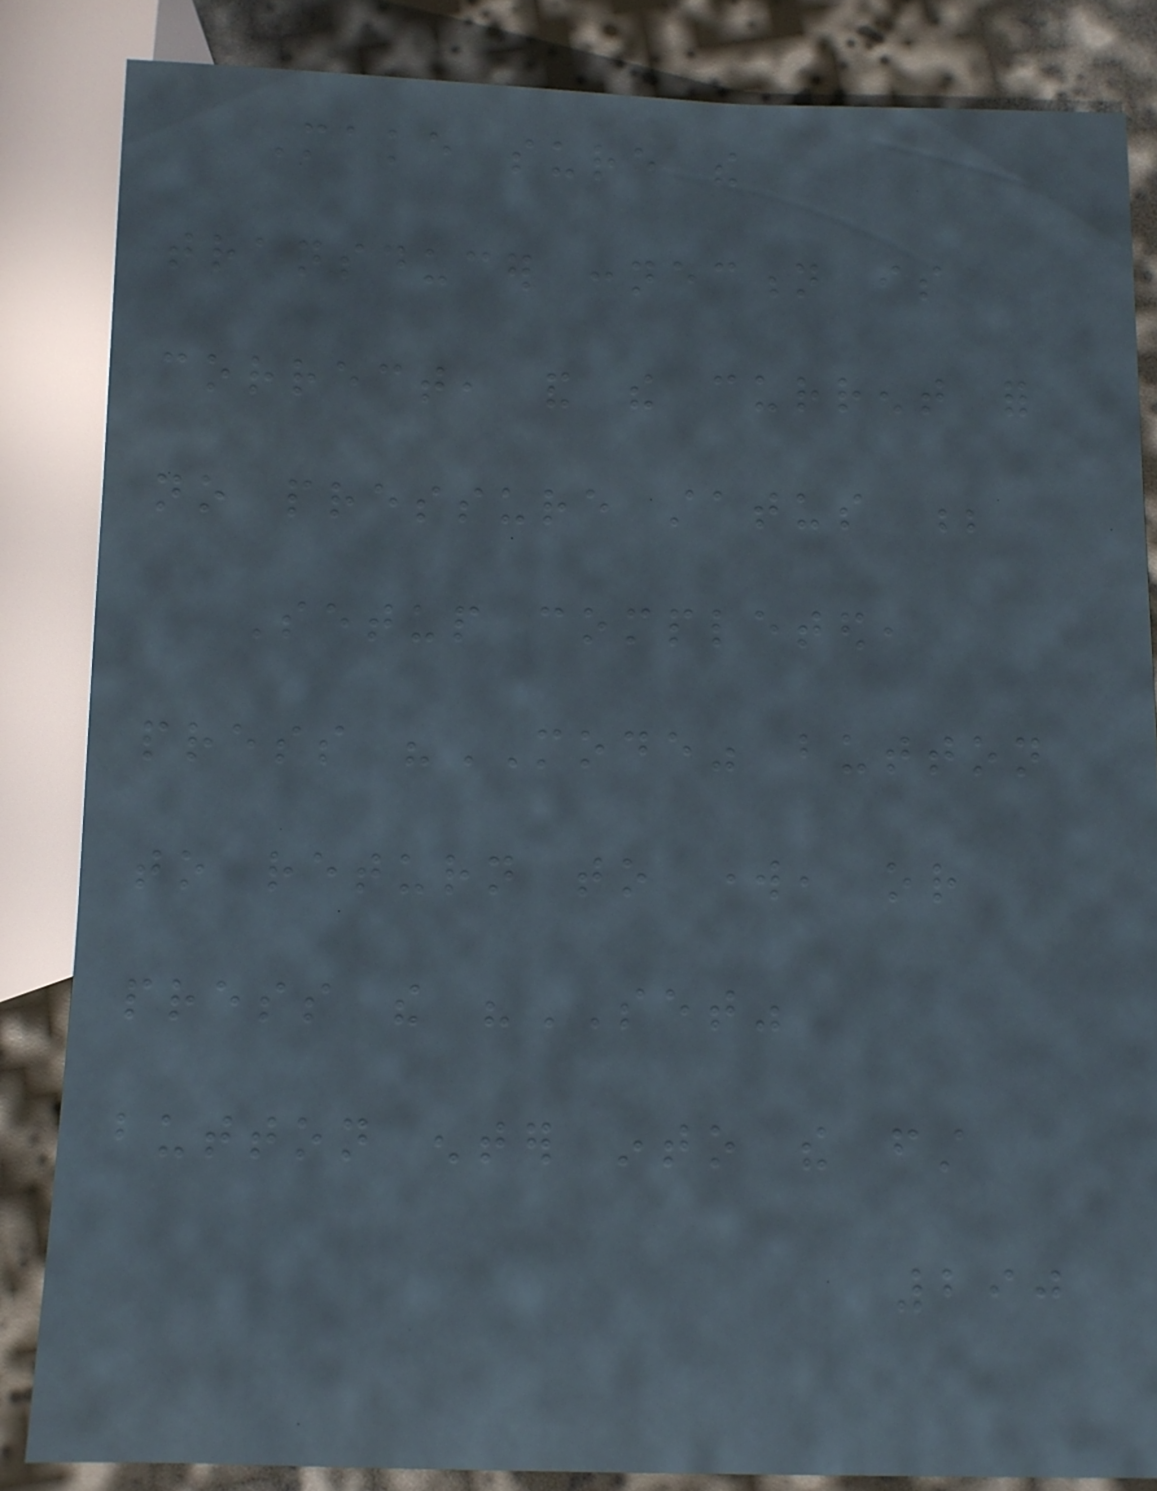Make sure the
transducer connection is
correct, and the current for
no pressure status ;
Setup completed,
press "MODE" button
to return to work, or
press the "SET"
button enter into the first
290
